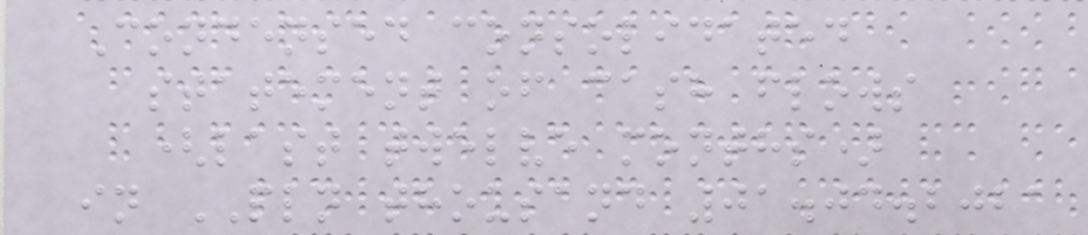Condensed consolidated
statement of cash flows
(last twelve months)
in PLN thousand 01.04.2021
